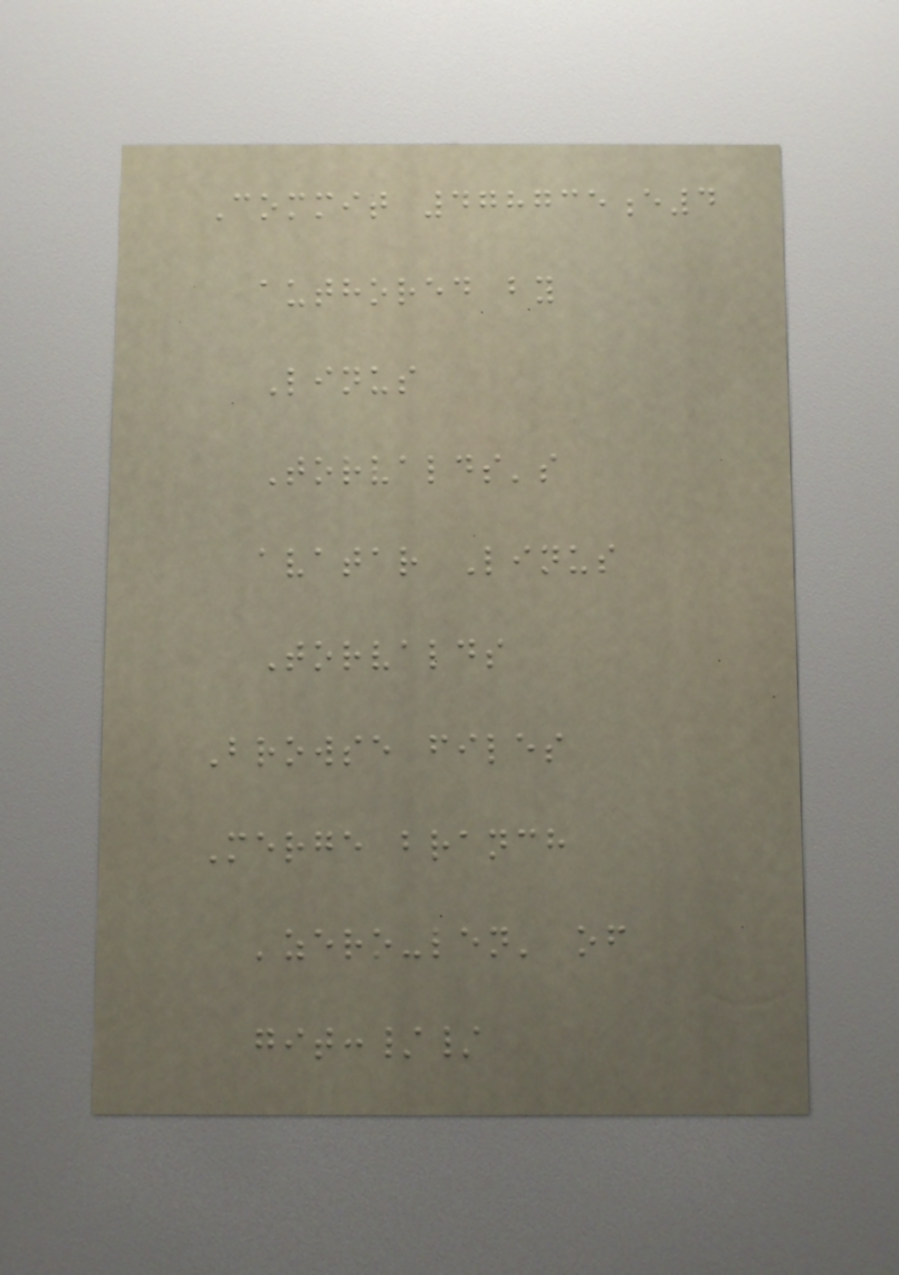Commit 478735e4
authored by
Linus
Torvalds's
avatar Linus
Torvalds
Browse files
Merge branch
'zero-len' of
git://
